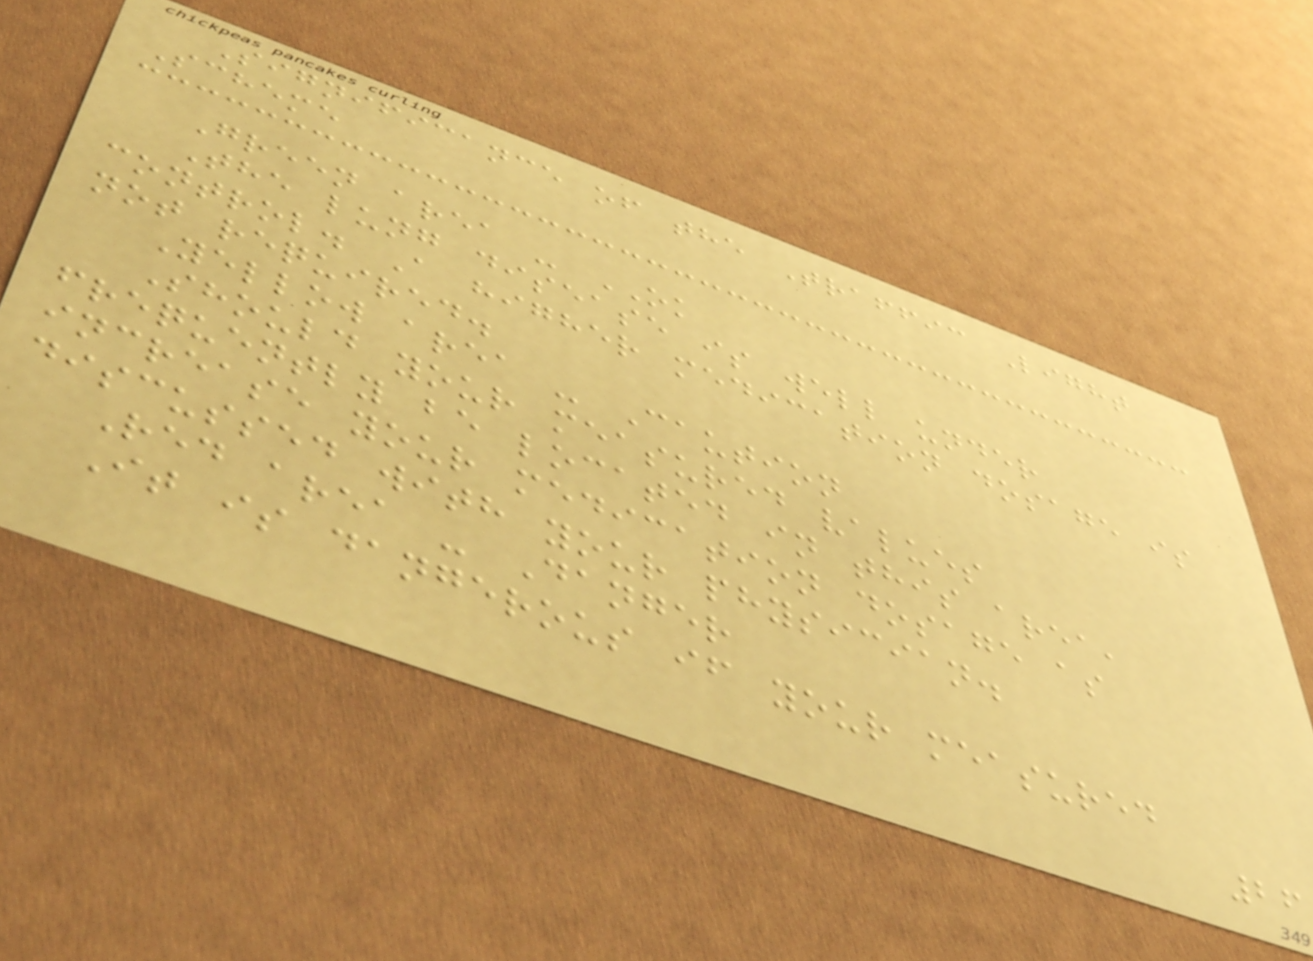Significance of the Traffic Light
Scheme
Green area - OK
The lung disease is well under
control. A higher medication dosage is
not required.
Yellow area - Caution
Should your measured values
frequently be located in this area,
increase your medication dosage as
discussed with your physician.
Red area - Danger
It is dangerous if your measured
26
